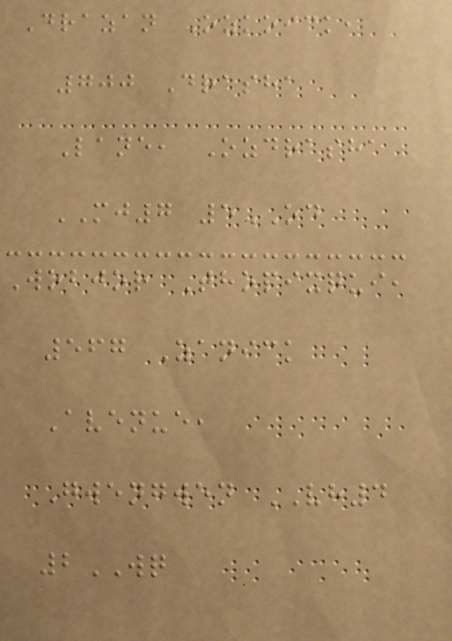Drazan Ozkoick,
700 Drasha
Lane, Ozdrasha
MJ7 5OD
Wobjor Thopixqui,
567 Zanick
Avenue,
Gwengwen VH4
2WQ
